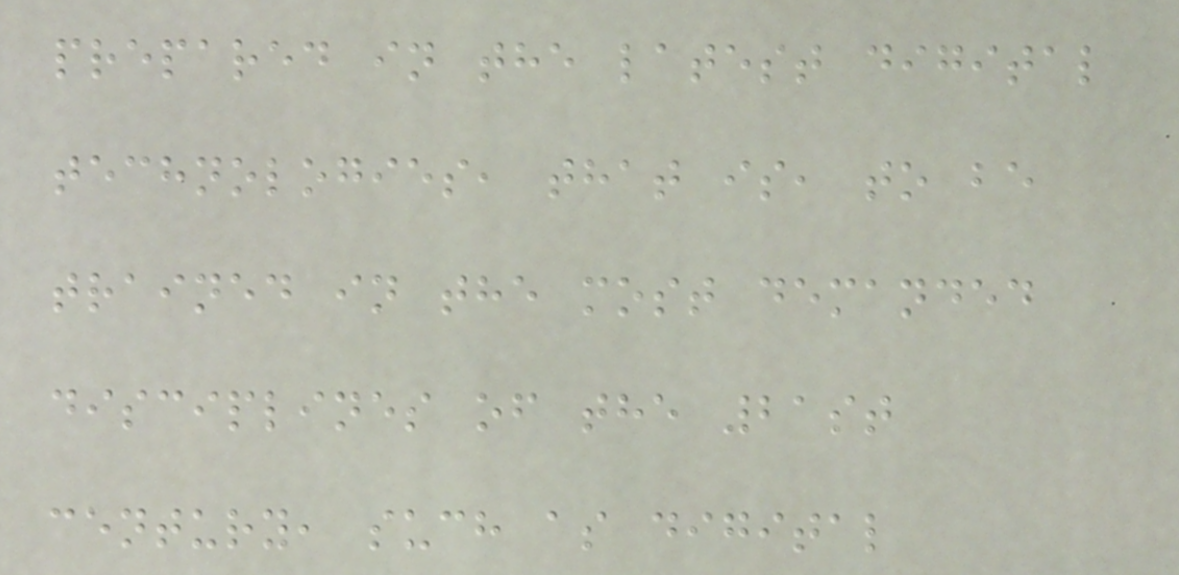prepared in the latest digital
technologies, that is, to be
trained in the most demanded
disciplines of the 21st
century, such as digital
